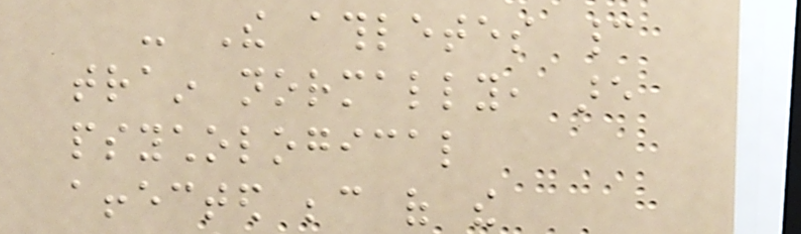- The athletes cannot
train normally, are
psychological
affected because of the
